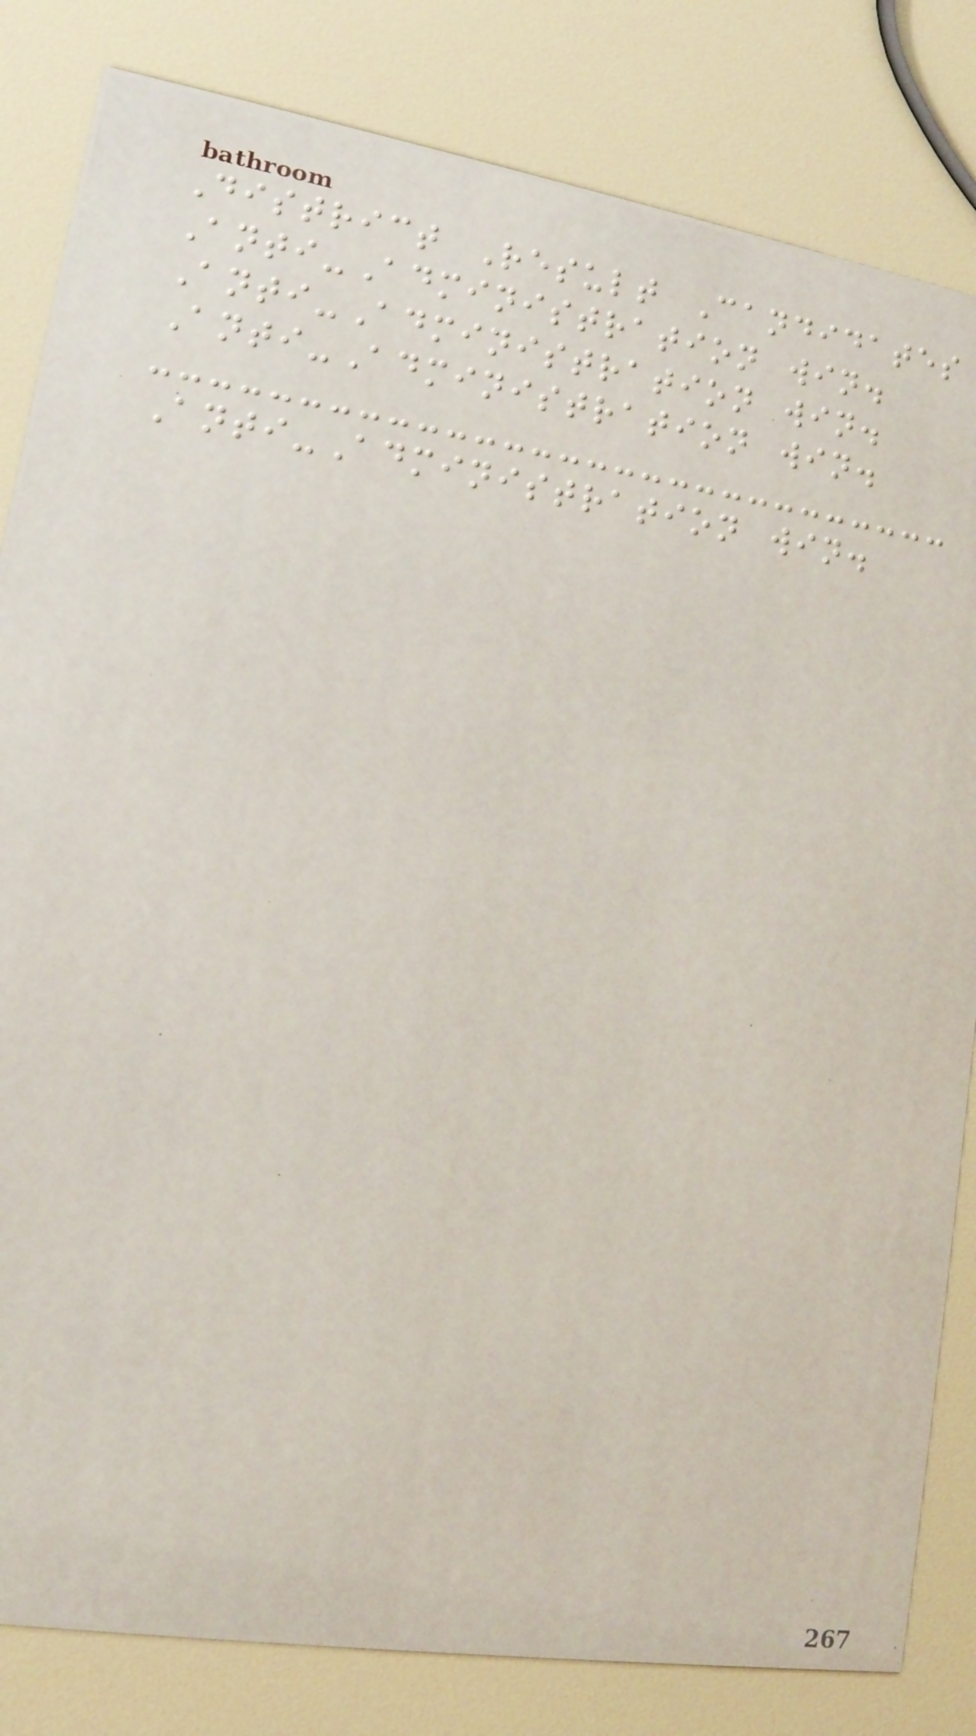District Result Candidates
Anti-Administration win.
Anti-Administration win.
Anti-Administration win.
Anti-Administration win.
